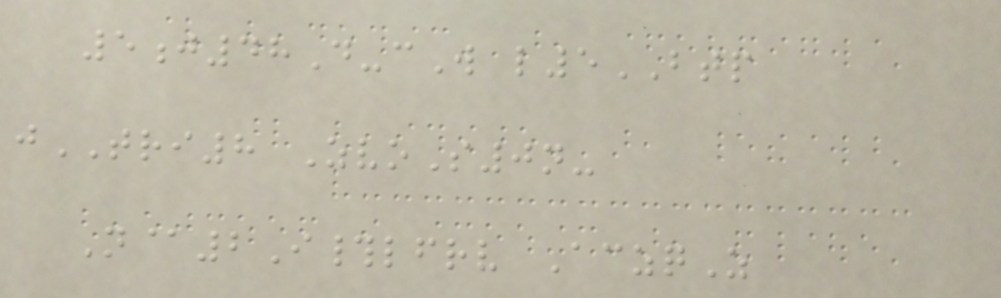5j48D-cW l5BTP
jTRI8 ZvoS0n-
N@2I#lfrv AczqZ
